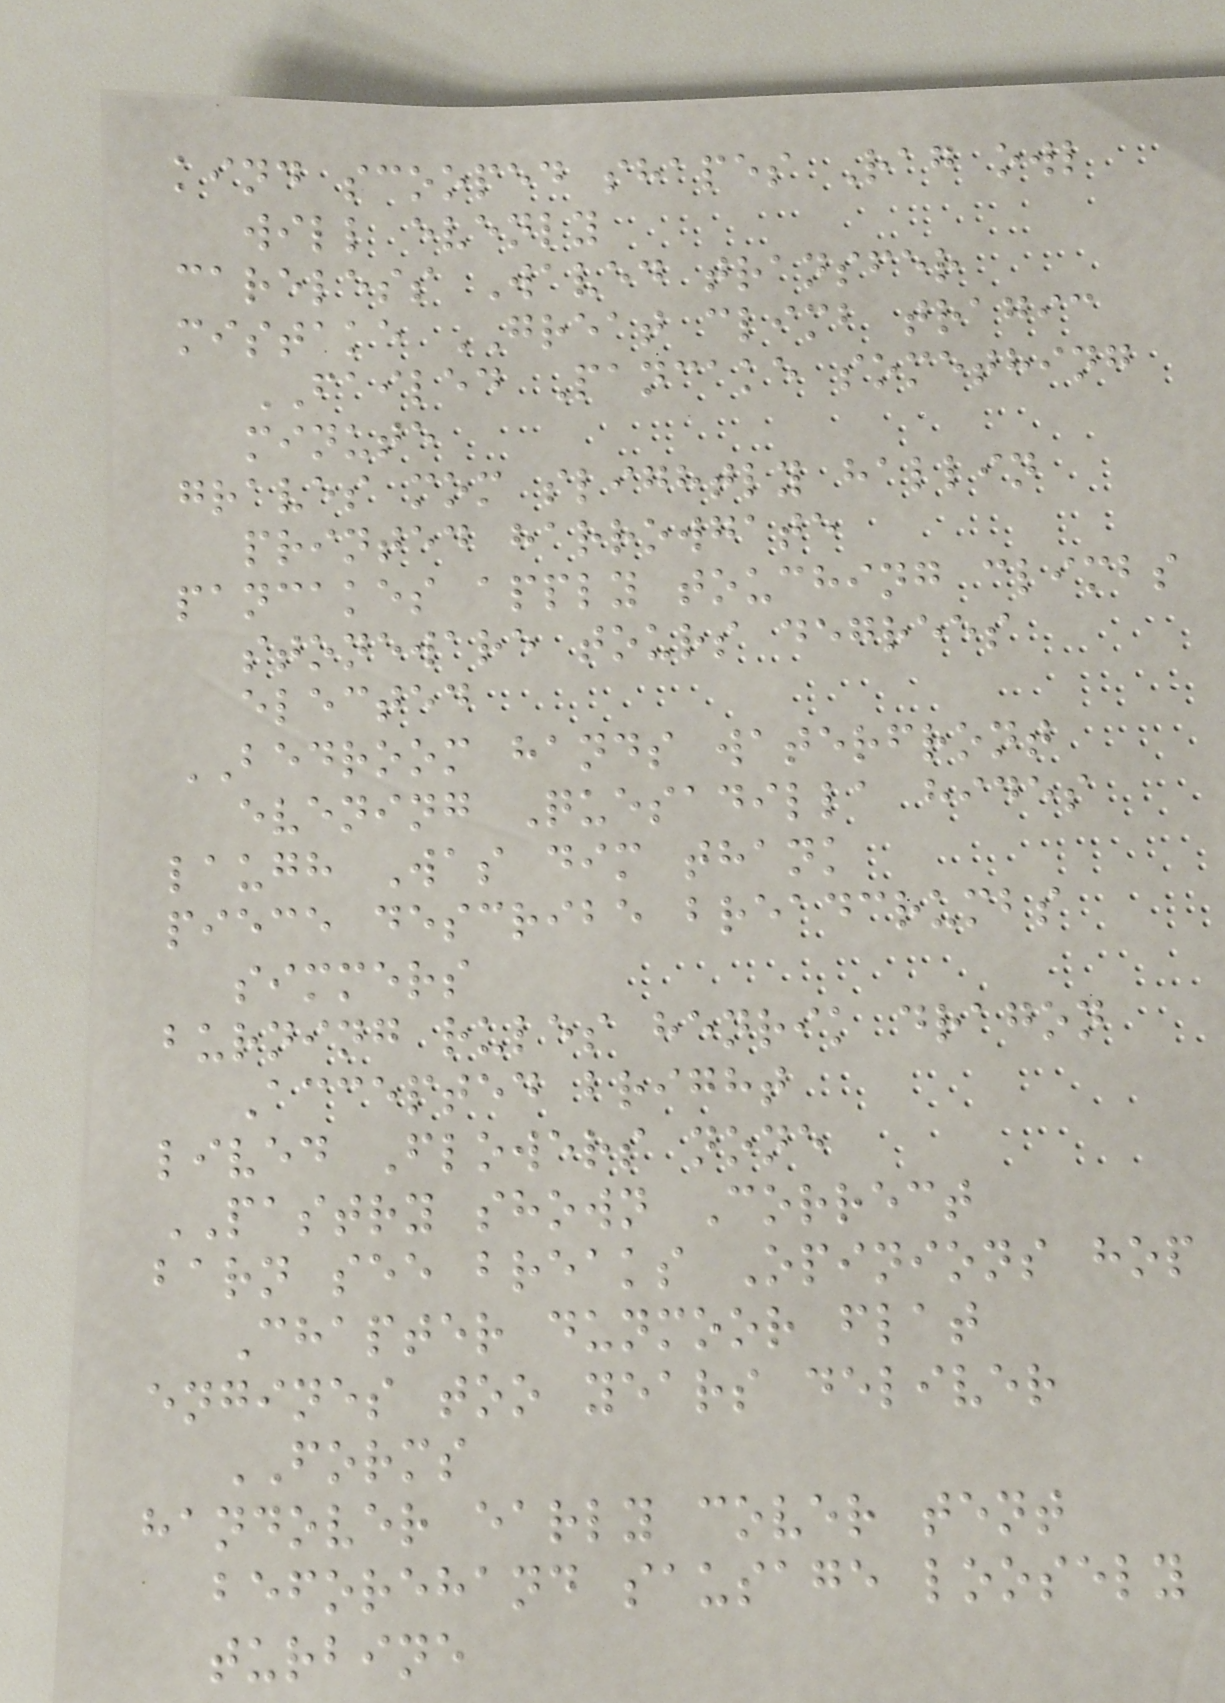kind scooped shapes Rag owl
will evenly
careless Waved transfer
mistake GREAT climb tragic
FAILED Pancake something
minute
graves mom slightly hallin
printed harrowgate
pancakes apply touching climbs
stoneware tours degrees
elected
BEDROOM hands waterfront
evening Quesadilla hides
laugh Was dim thank
piece describe breadcrumbs
simmers
burning rules henrik dragon
Accepted bright
lived Flowers none
PASTRY shown Correct
barn see breaks Opinions hop
Chapter dunmoor flat
engines too years deliver
FORMS
handover early cover tent
beforehand sausage loosely
turbine
